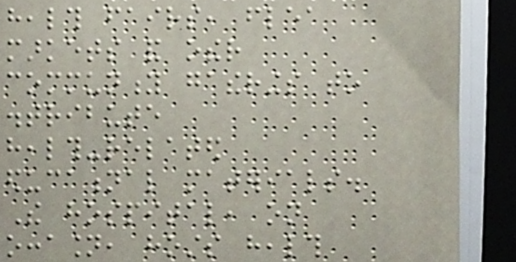health fairs, flea
markets and other
community gatherings to
distribute
health-related
educational materials.
The hospital, on
occasion, hosts health
